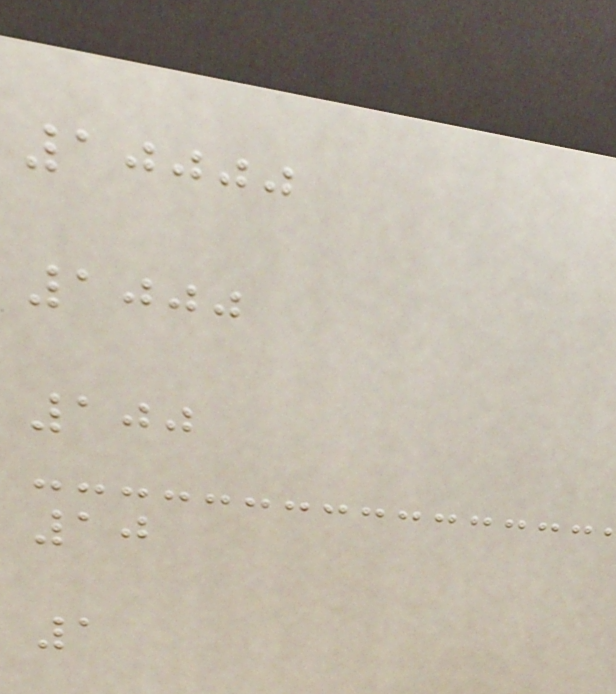10000
1000
100
10
1
